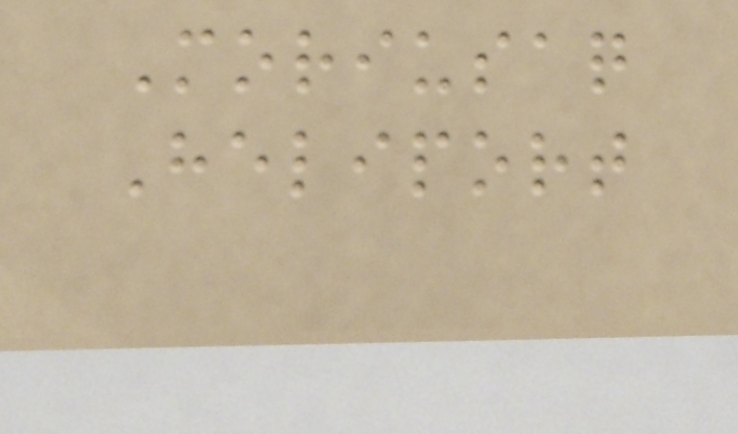Moriusaq
Heliport
